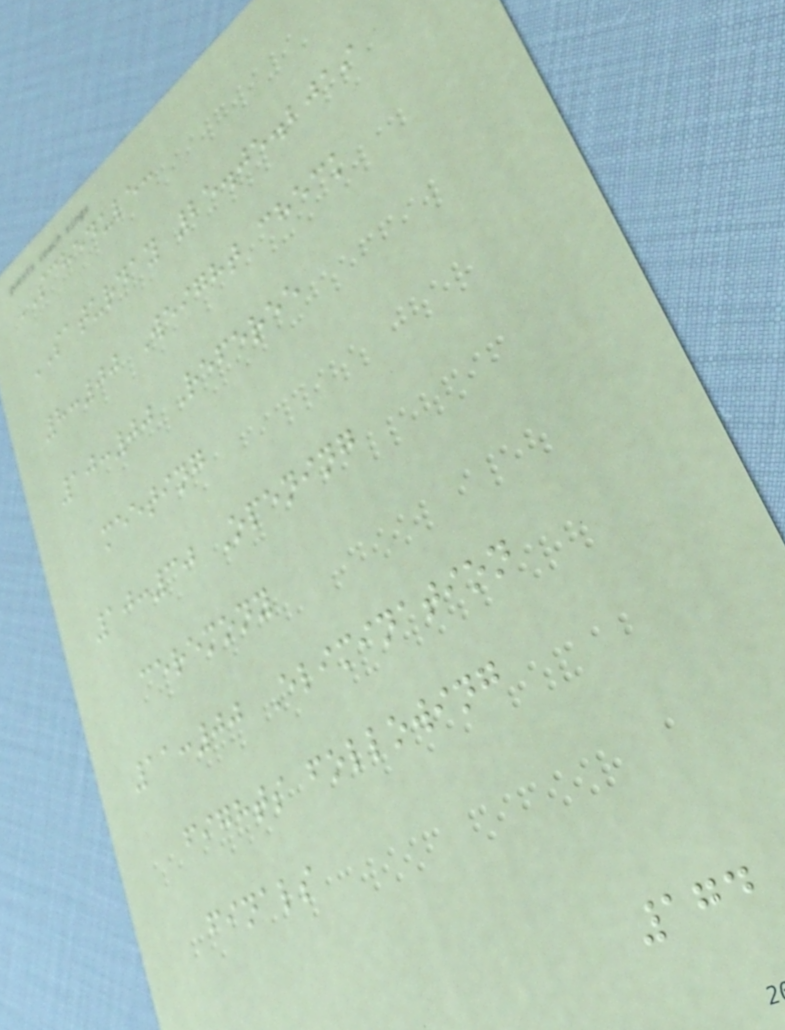SCHEDULE:
SATURDAY 25.05.2019
8:00 Weight check
10:00 Referee
meeting
10:30 Opening
ceremony
11:00 Elimination
fights following
finals
174
